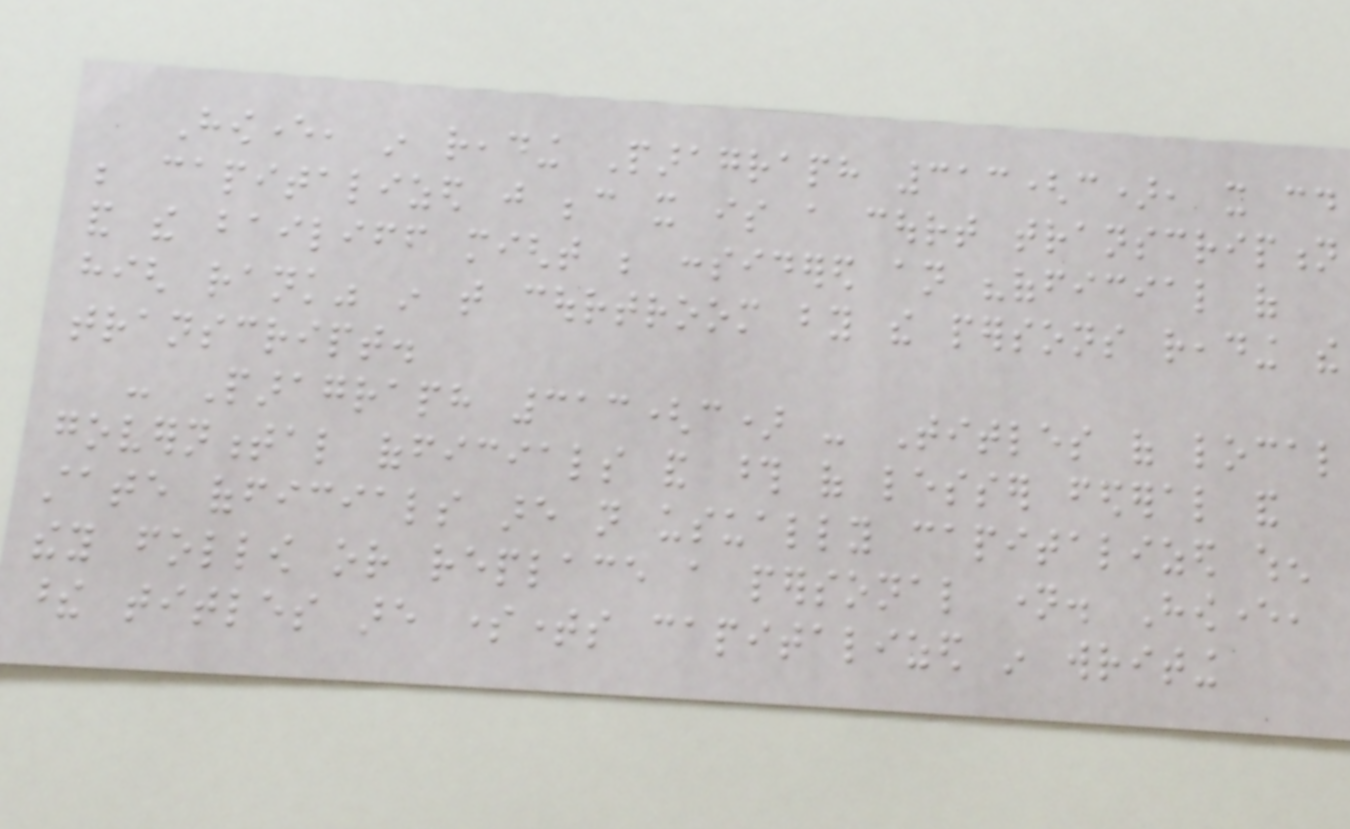However, in reading Paragraph 313(c), it could
be capitalized just because it is a court transcription
and the bailiff might be considered an "official of
high rank" in that courtroom by the persons reading the
transcript.
- Paragraph 313(c) - Titles of local
governmental officials and those of lesser federal and
state officials are not usually capitalized when
they follow or replace a personal name. However,
these titles are sometimes capitalized in writing
